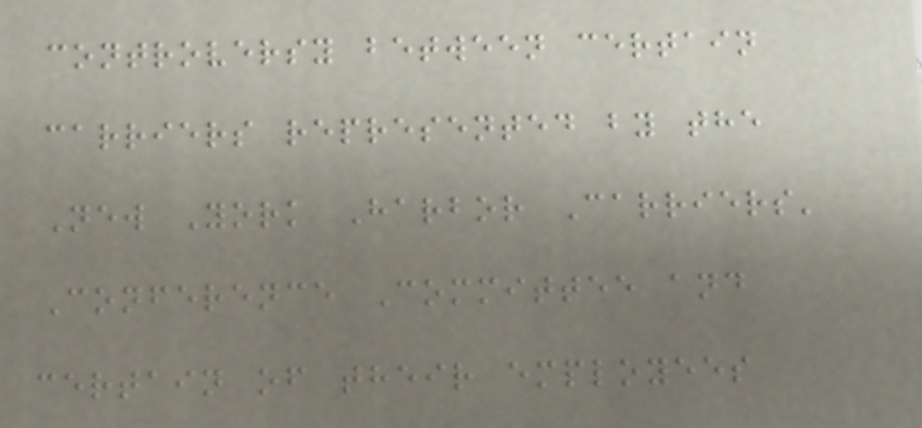controversy between certain
carriers represented by the
New York Harbor Carriers'
Conference Committee and
certain of their employees
